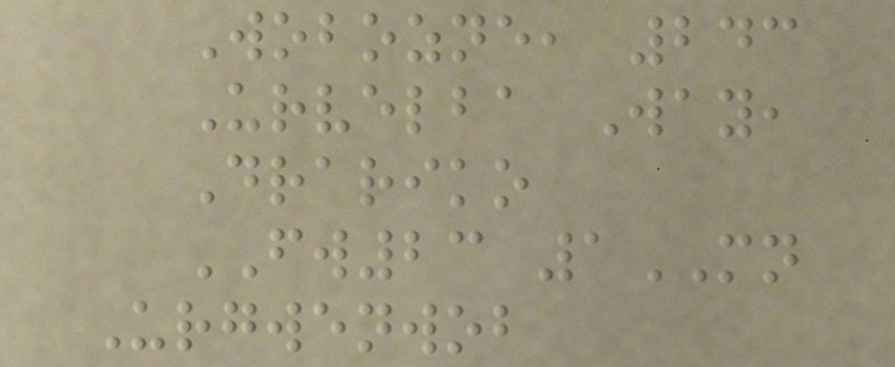Wobozne, 243
Urvelba Way,
Drariko
FW23 1MN
Urgwenwob
